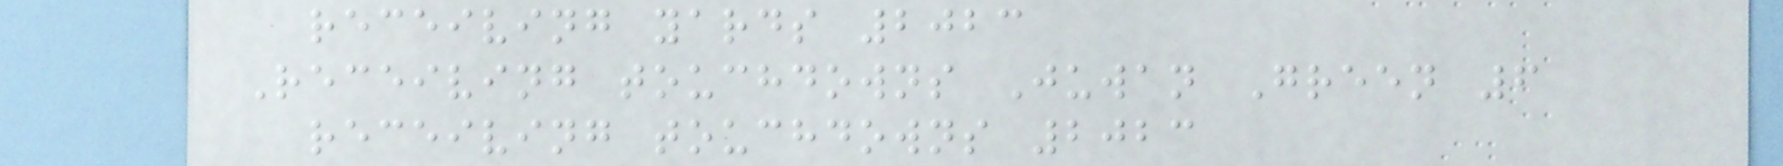receiving yards 2023
Receiving touchdowns Juwan Green 6
receiving touchdowns 2023
